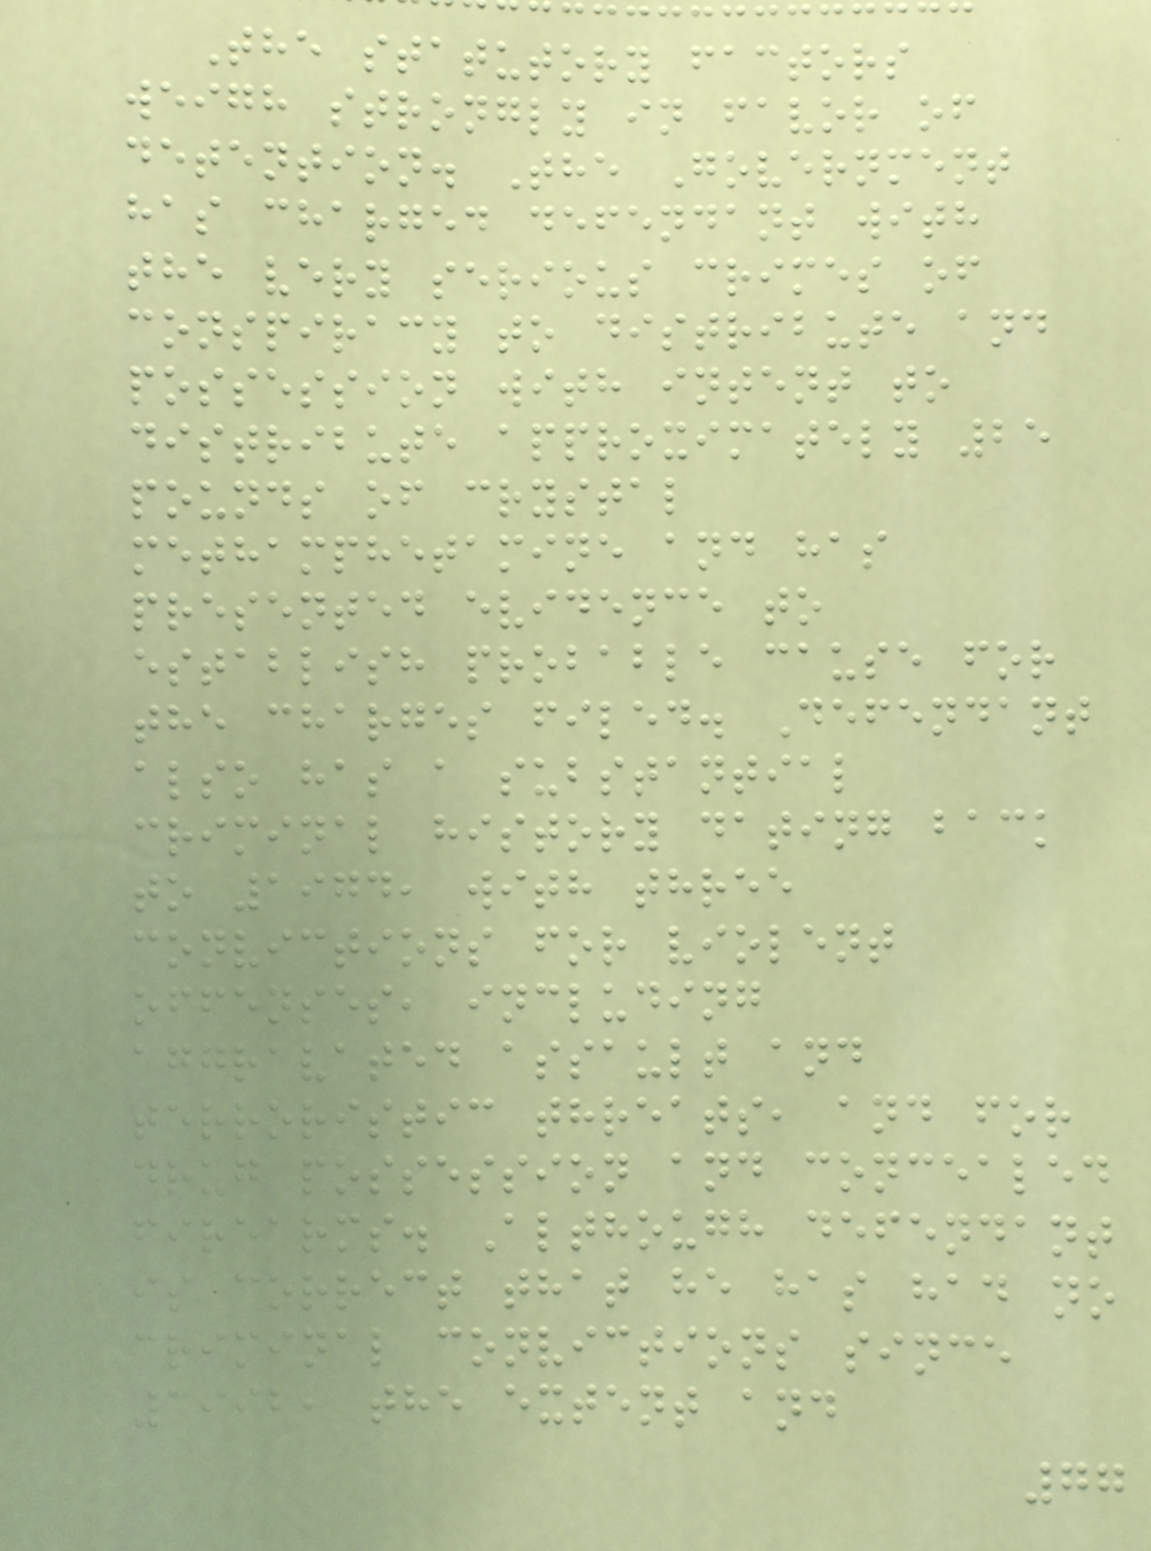The statutory factors
weigh strongly in favor of
detention. The Government
has charged defendant with
the very serious crimes of
conspiracy to distribute and
possession with intent to
distribute approximately 25
pounds of crystal
methamphetamine and has
presented evidence to
establish probable cause for
the charges filed. Defendant
also has a substantial
criminal history dating back
to 1974, with three
convictions for violent
offenses, including
aggravated assault and
terroristic threats, and for
drug possession and concealed
firearms. Although defendant
is correct that he has had no
criminal convictions since
1992, the extent and
77
